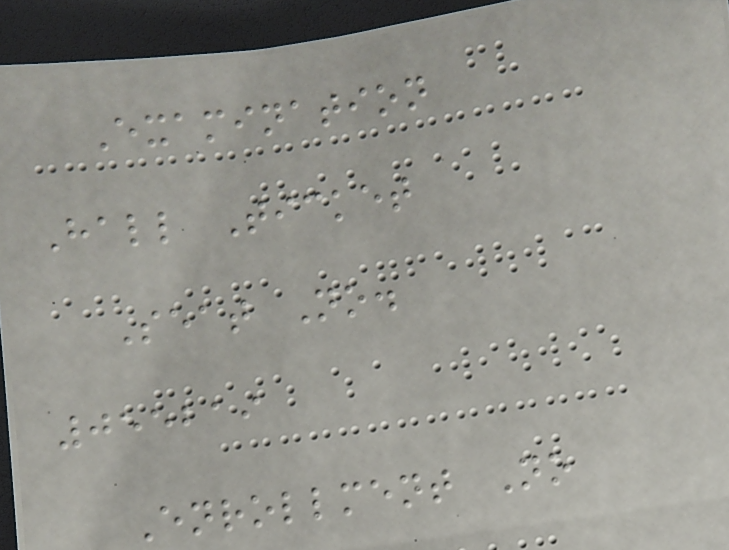Examination
Hall Ticket
Seat No.
055219
Enrollment No
